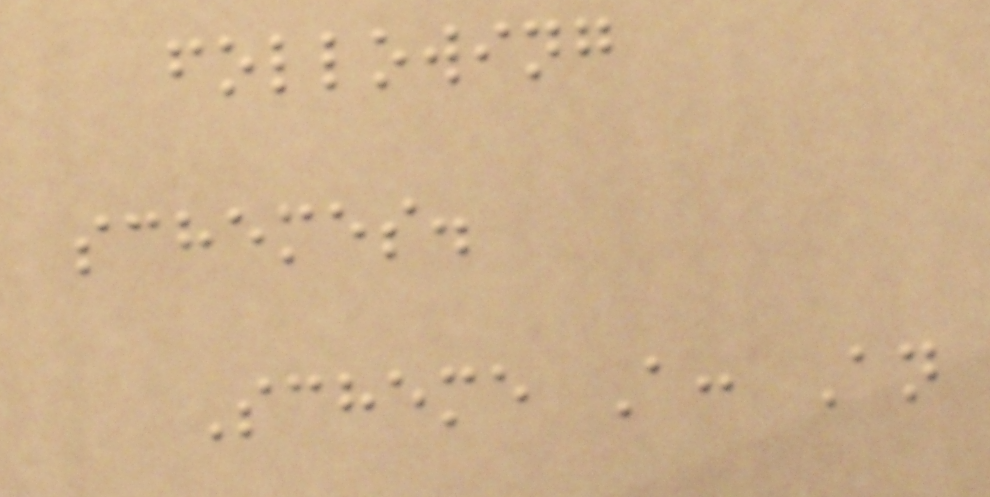following
schemes.
Scheme A: An
